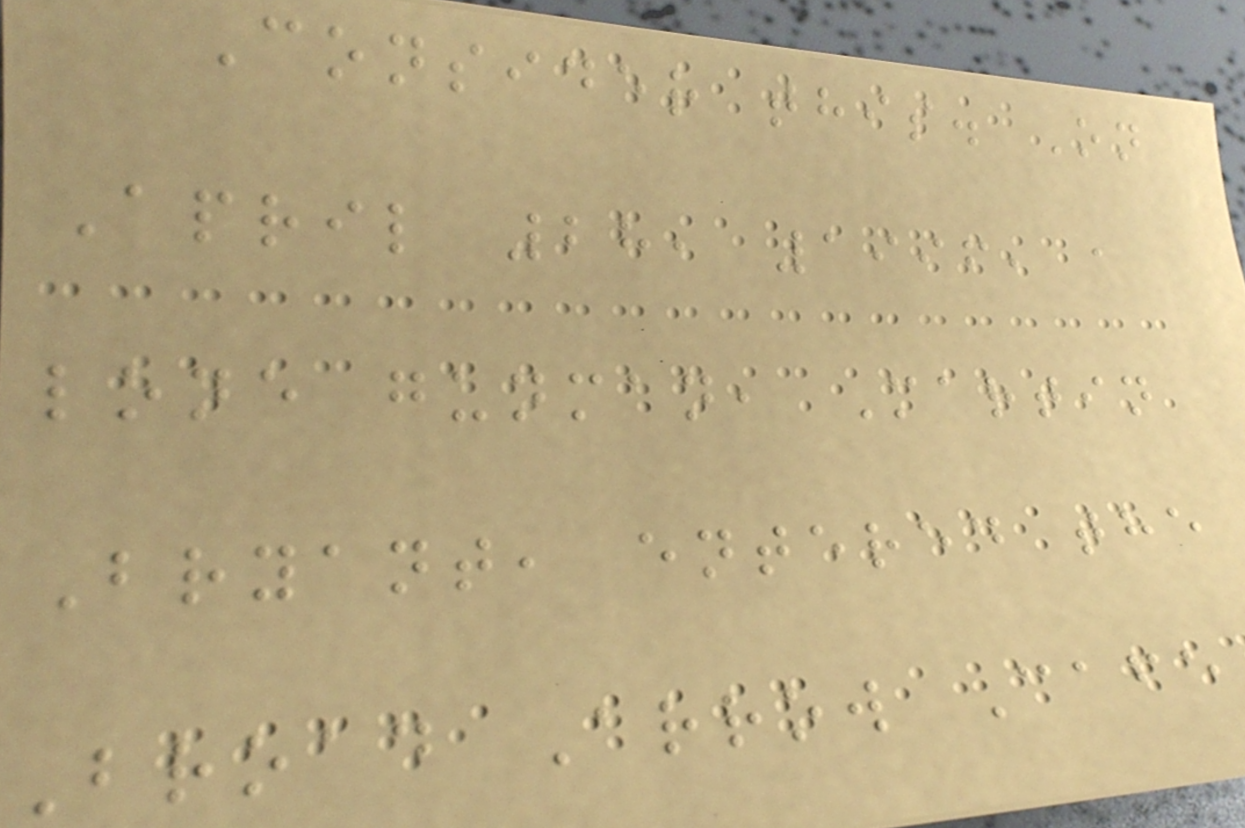Consider this. On
April 28, 1996, a
lone gunman, Martin
Bryant, entered the
Broad Arrow Cafe
